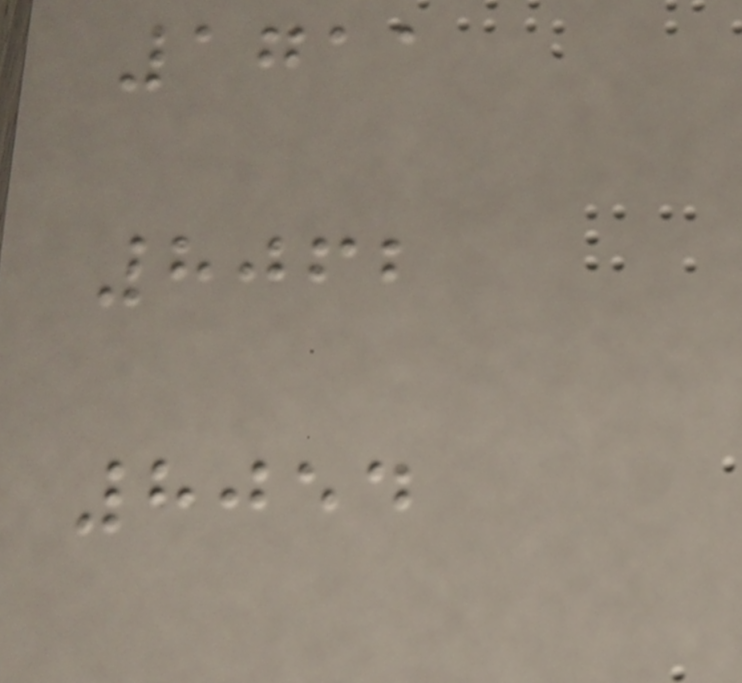1711
8062
8054
